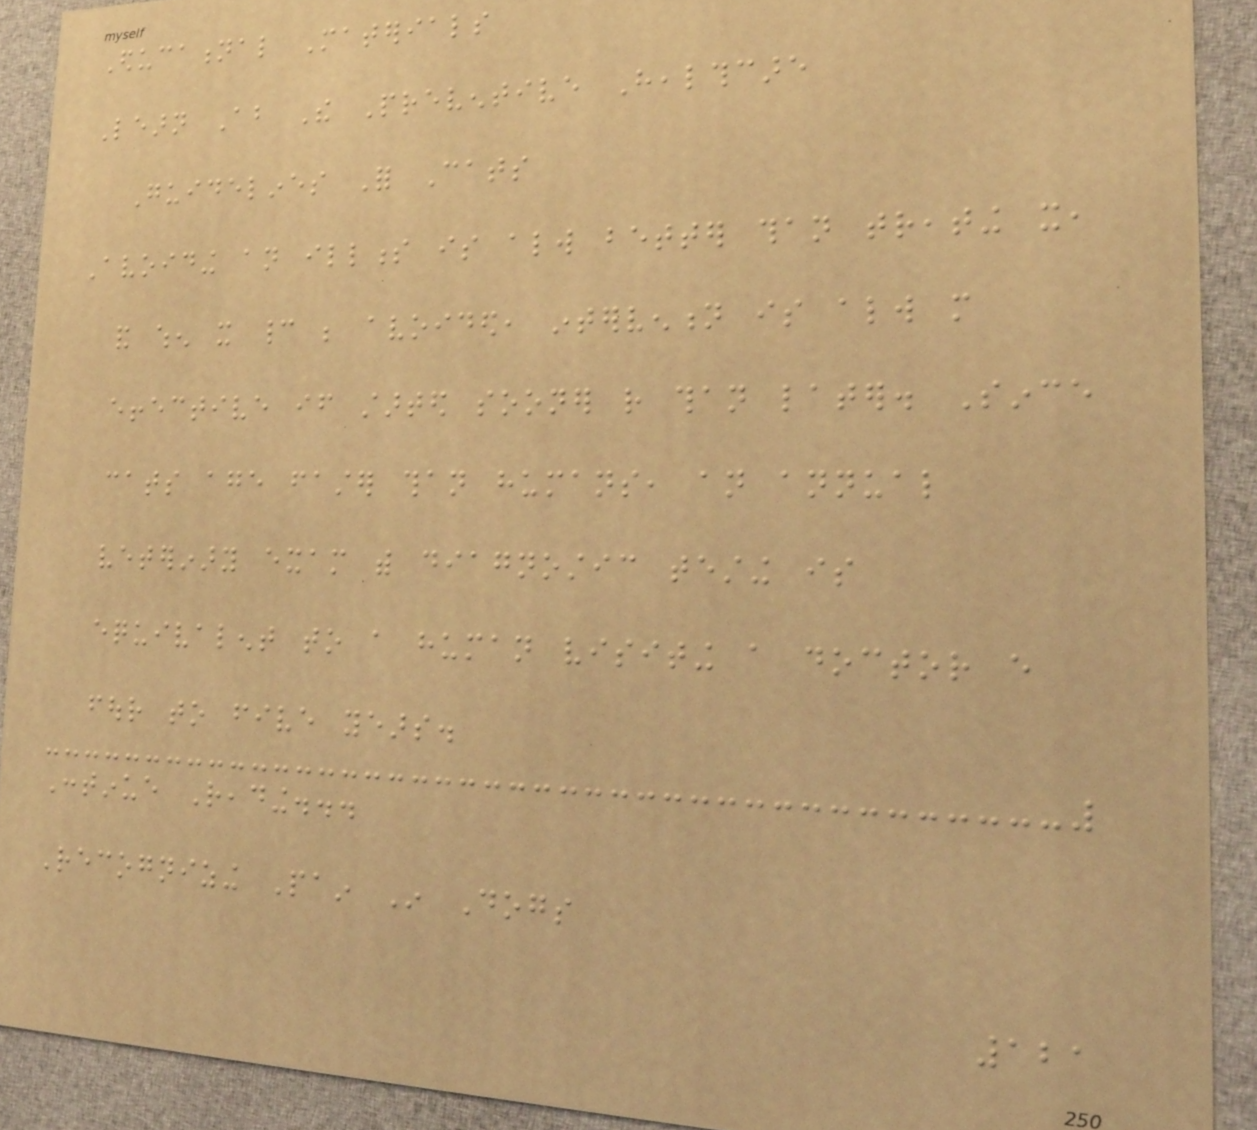Educational Materials
Learn About The Preventive Healthcare
Guidelines For Cats
Avoiding an illness is always better than treating it,
and when it cannot be avoided, intervention is always more
effective if started sooner rather than later. Since
cats age faster than humans, an annual
veterinary exam with diagnostic testing is
equivalent to a human visiting a doctor every
four to five years.
Continue Reading...
Recognizing Pain In Dogs
121
